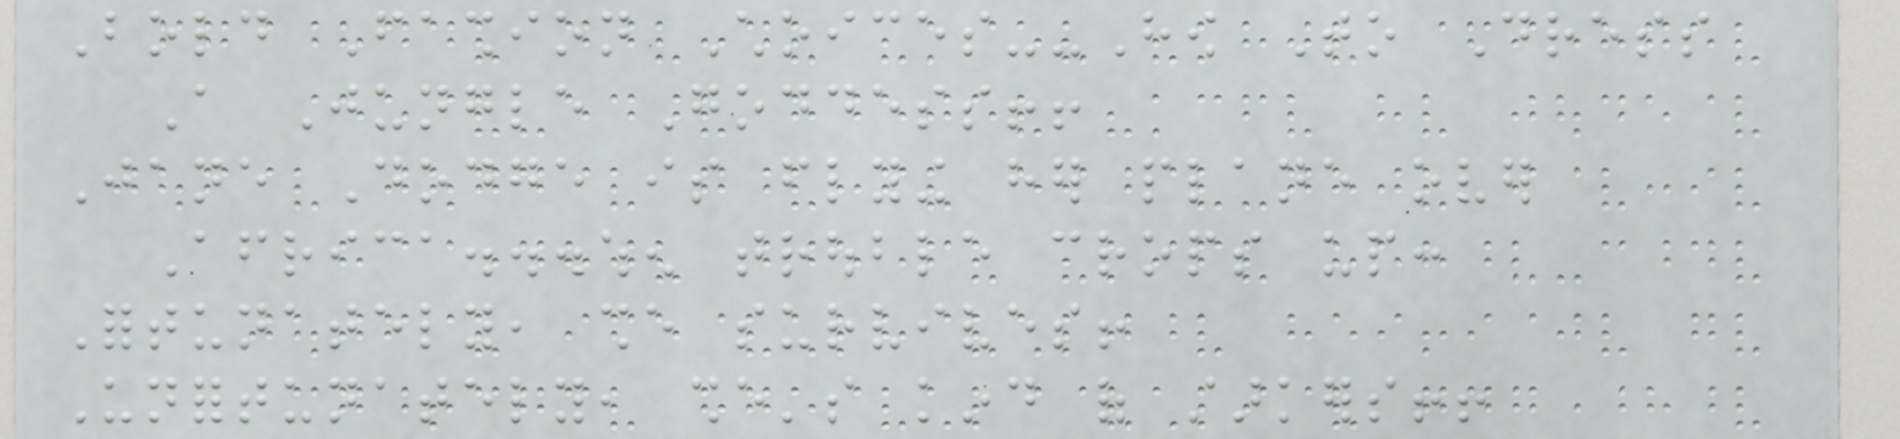Bold Fashion Choices--How To Dress
A Jungle Goddess!!
Jane Dodge is flying her plane over
Africa...when trouble crops up:
Fortunately, she survives!
Unfortunately, she's kind of starkers!!
